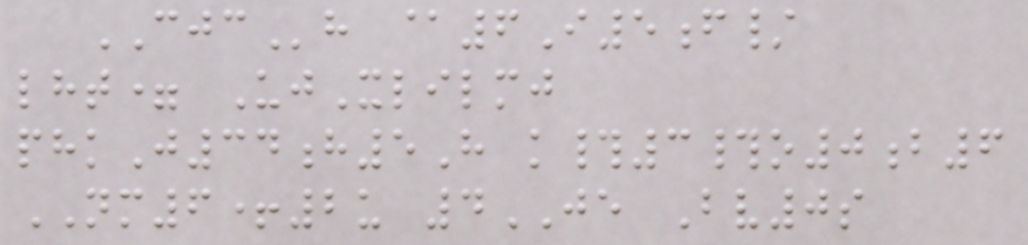CJCh @6I5f/
lht= UjXlilmj
phkJ34h5H k#3#o0b6
NM6+2u 4JE Bv0s
